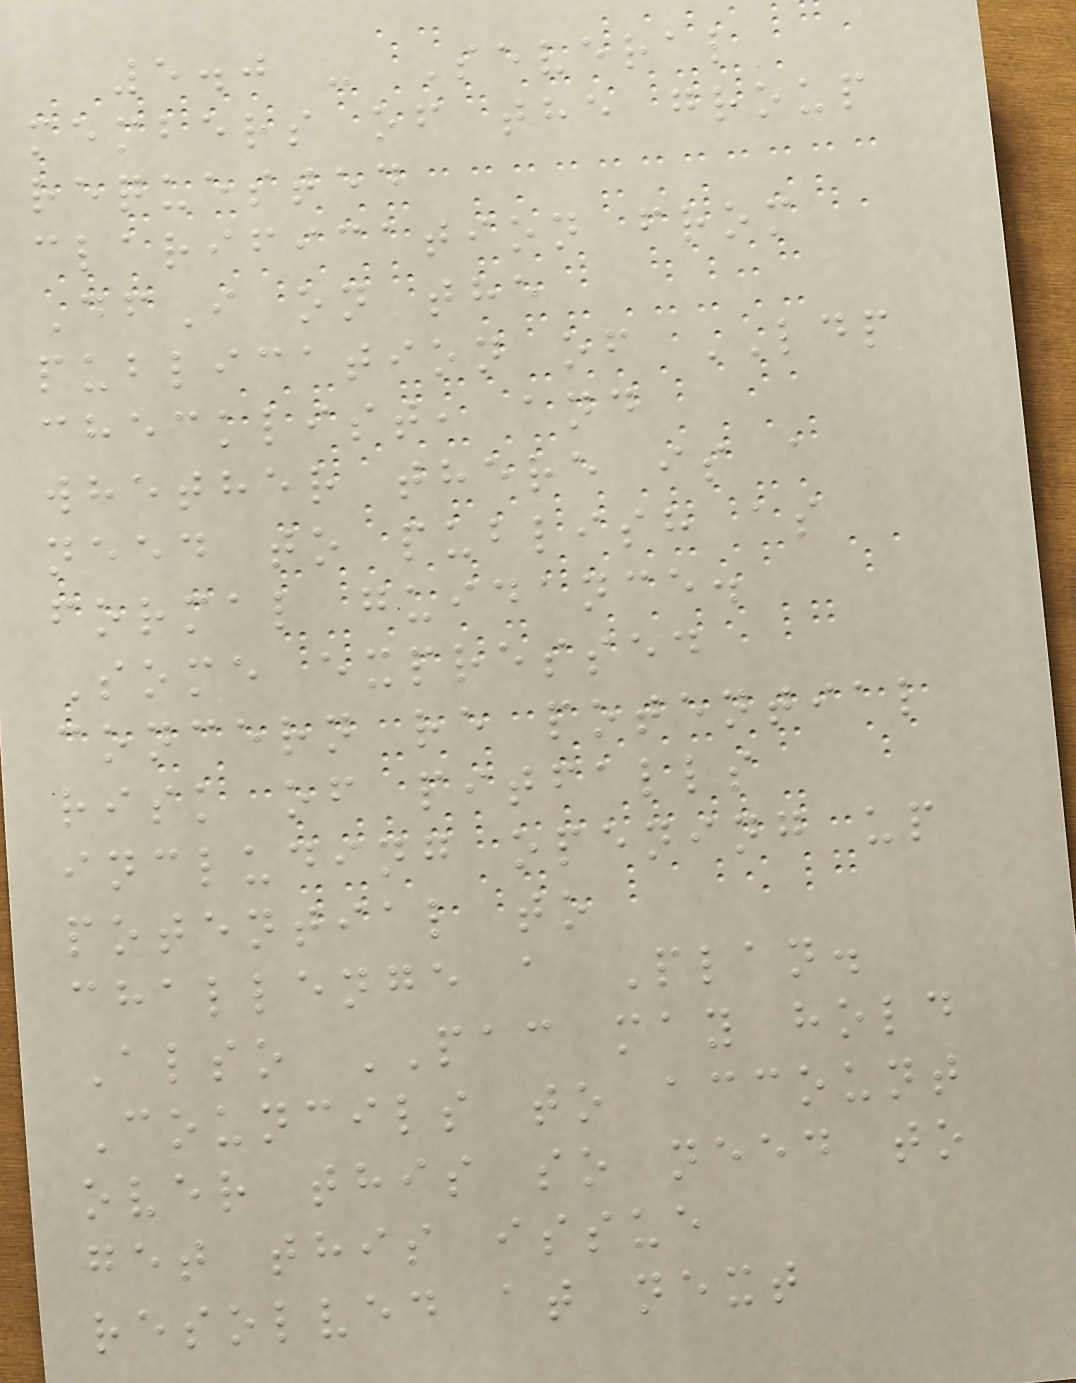5.0 - Several
members of the group
requested
clarification from
DfI on the
publication of LDP
checklist, and
whether there is a
need to publish as
formal guidance.
Some expressed
concern re potential
risk of pitfalls
including opening up
potential to
challenge a Plan.
Also PAC may hold
Councils to account
over this so need to
get this issue
resolved at next
